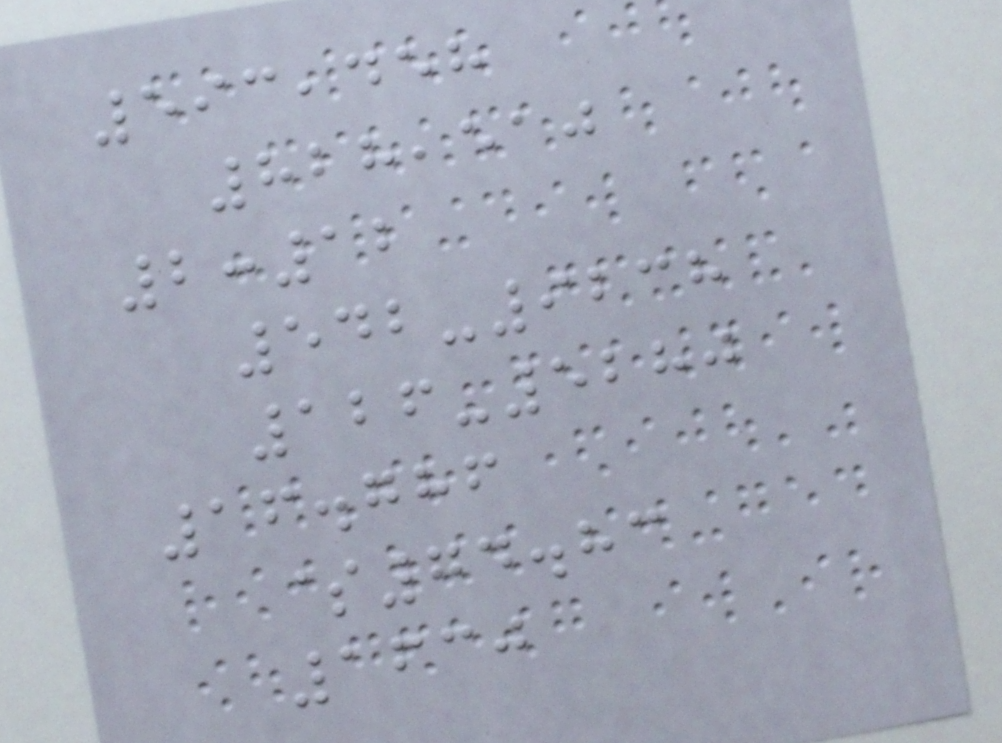593,458
828,510
2:12
542-9238
126-5280
16.786
$74.83
1630
